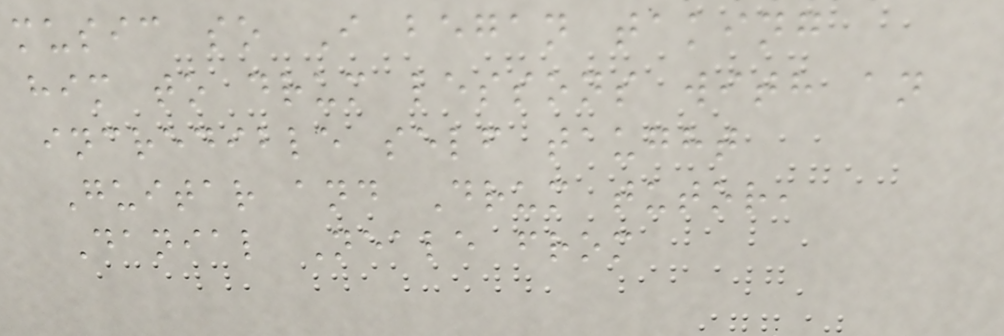music so I began taking
him to drum lessons with an
incredible self taught
Guitar and Drum tutor,
Danial Neale from
